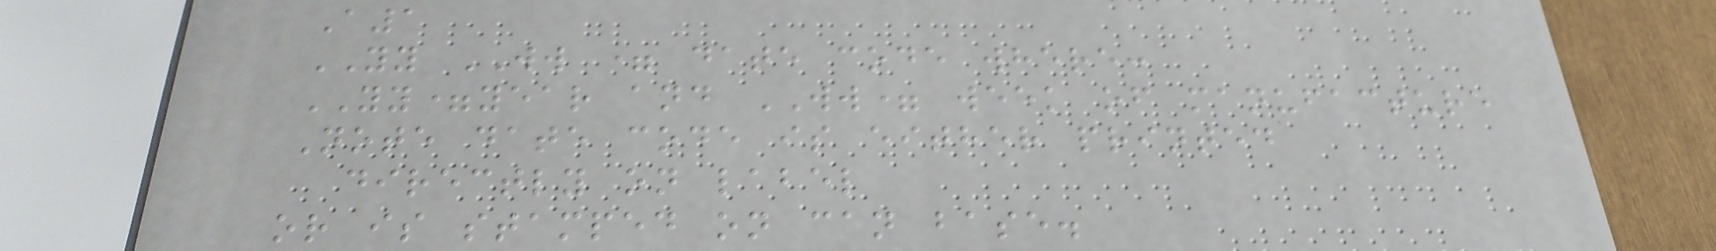A1
YY WW = date code where:
YY=year and WW= week of manufacture
Note date code is either printed
directly on label
or is stamped on can base.
